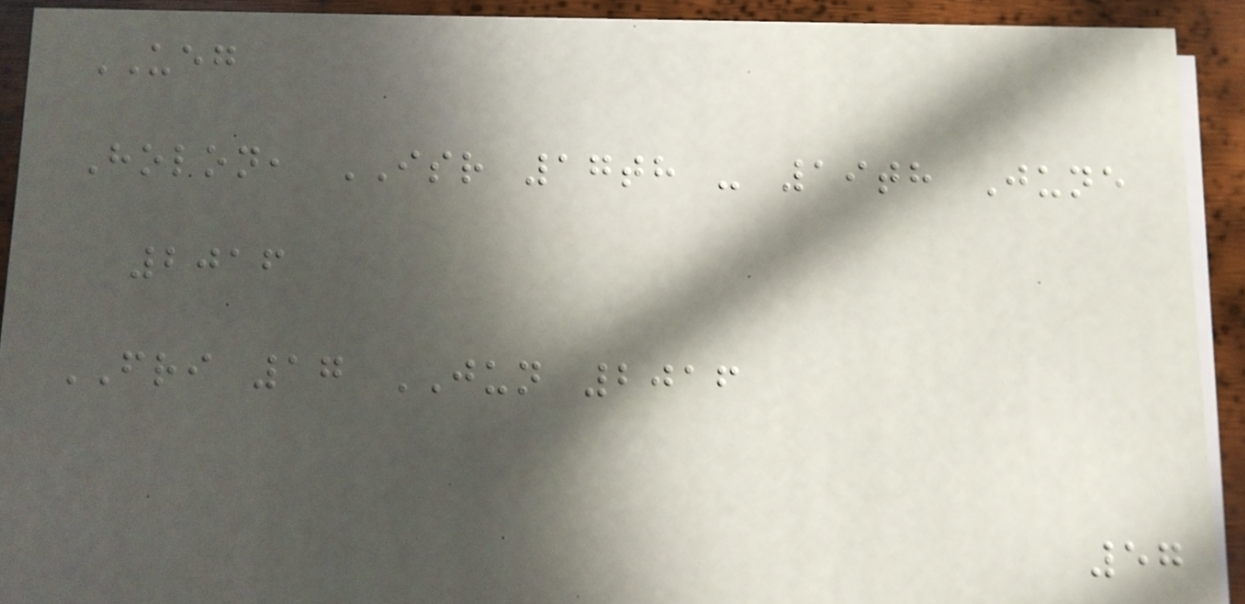UEG
Holon, ISR 17th - 19th June
2016
FRI 17 JUN 2016
57
